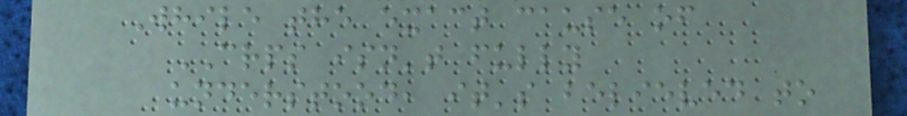While the exact cause of
CRPS isn't fully
understood, it's believed to
